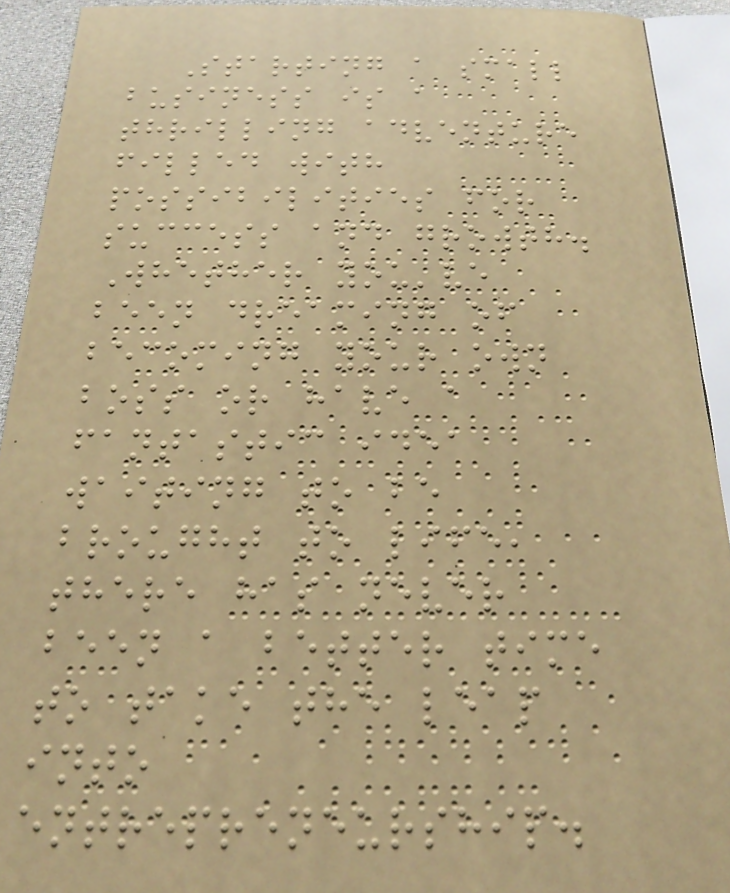Starting a small
business is a
thrilling adventure
filled with
possibilities for
success and growth.
Whether you've
been dreaming of
becoming your own
boss or have a
fantastic idea
waiting to be
brought to life,
there has never
been a better time
to take the leap
into
entrepreneurship.
